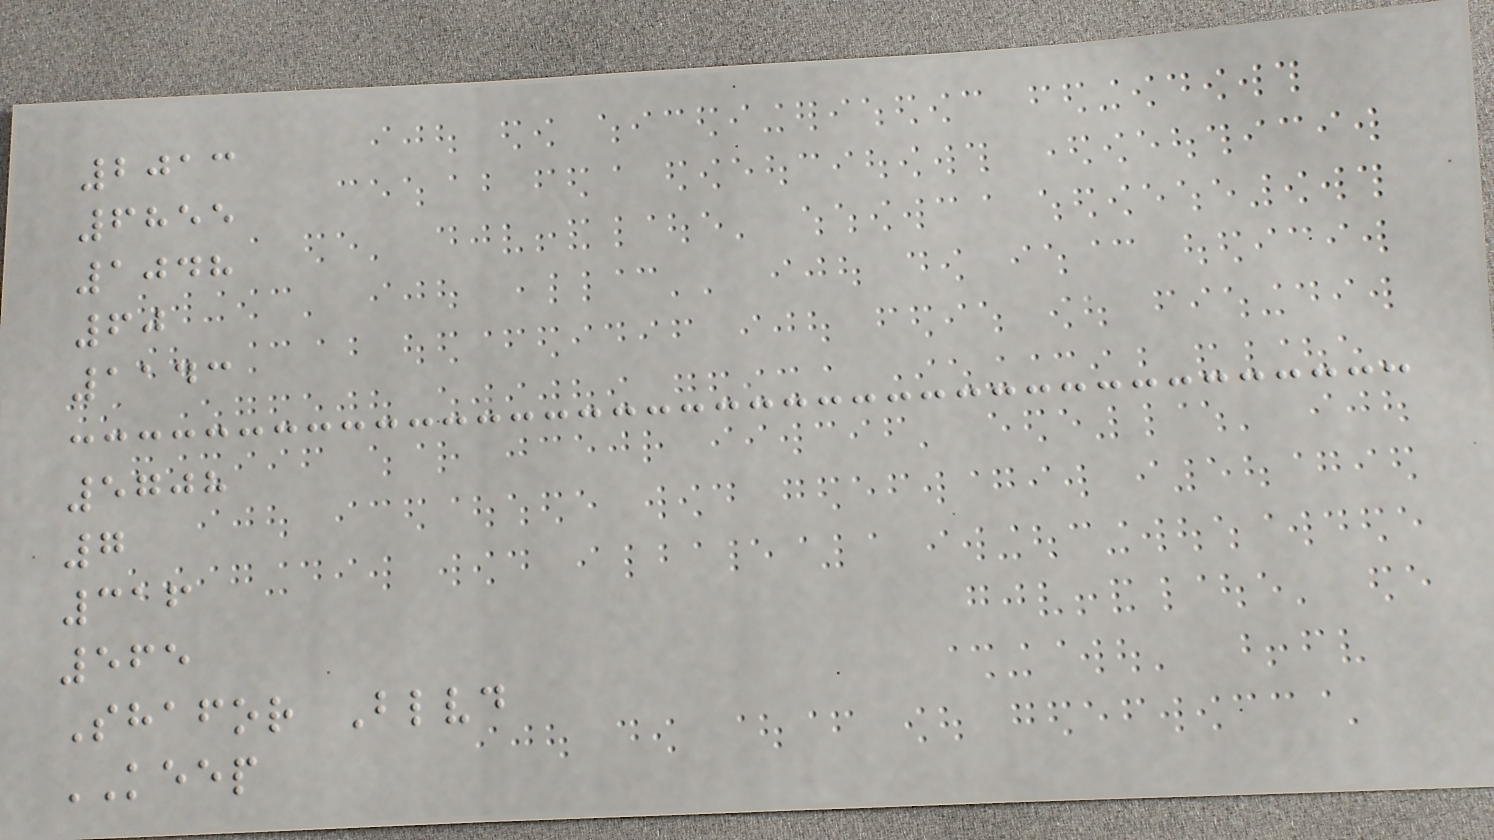2013
6855
1048
60
1143
5708
7
316
565
Shafor Blvd
KEEP
